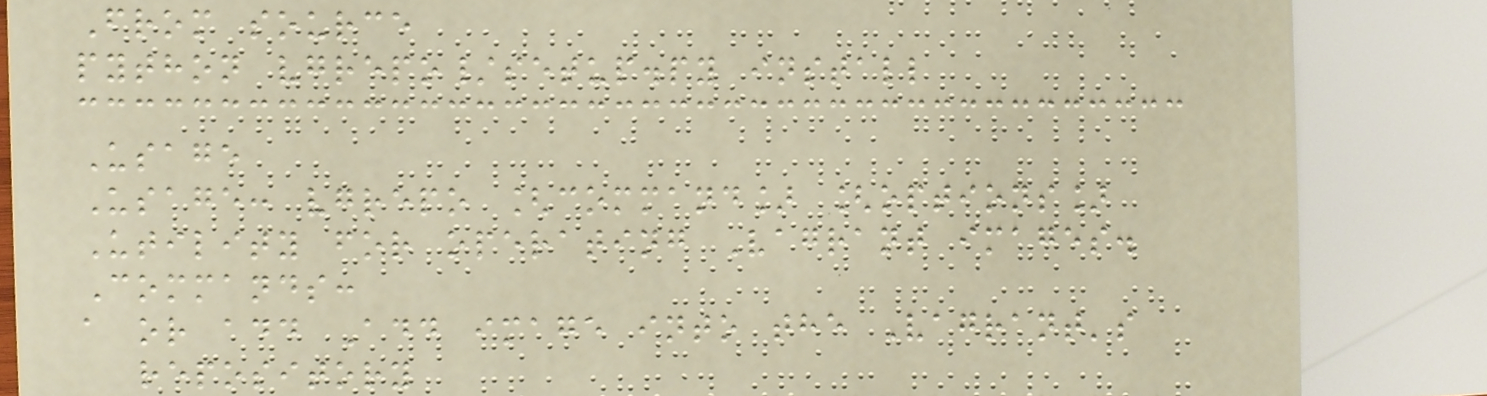From source
python vgrepo/setup.py install
Usage
Usage: vgrepo [command] [options]
Utility for operating Vagrant images.
Commands:
a or add Add image into the Vagrant's
repository
